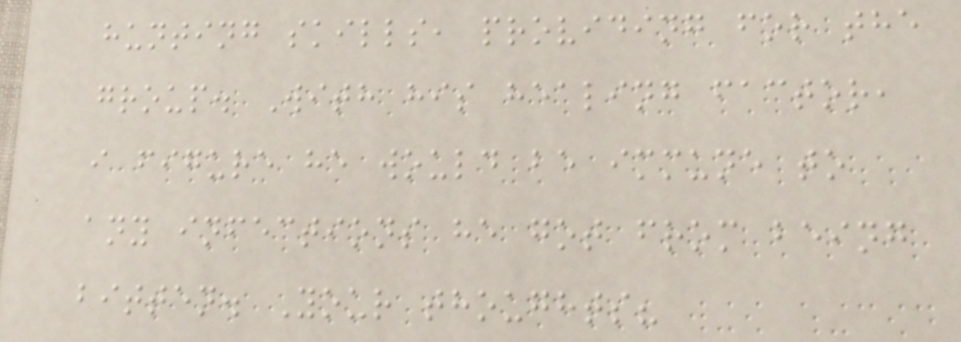hunting skills, providing for the
group. With his healing factor,
i figure he would be immune to
any infections he got from being
bitten. Your thoughts?
